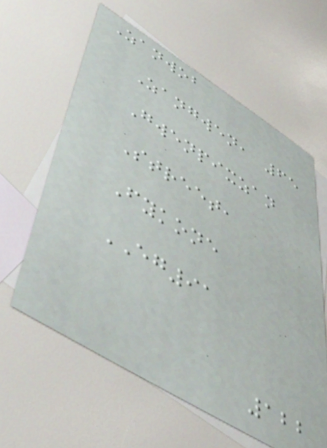Zanwob
Zangwen, 65
Gwenpixzan
Street,
Fykone
EG91
122
